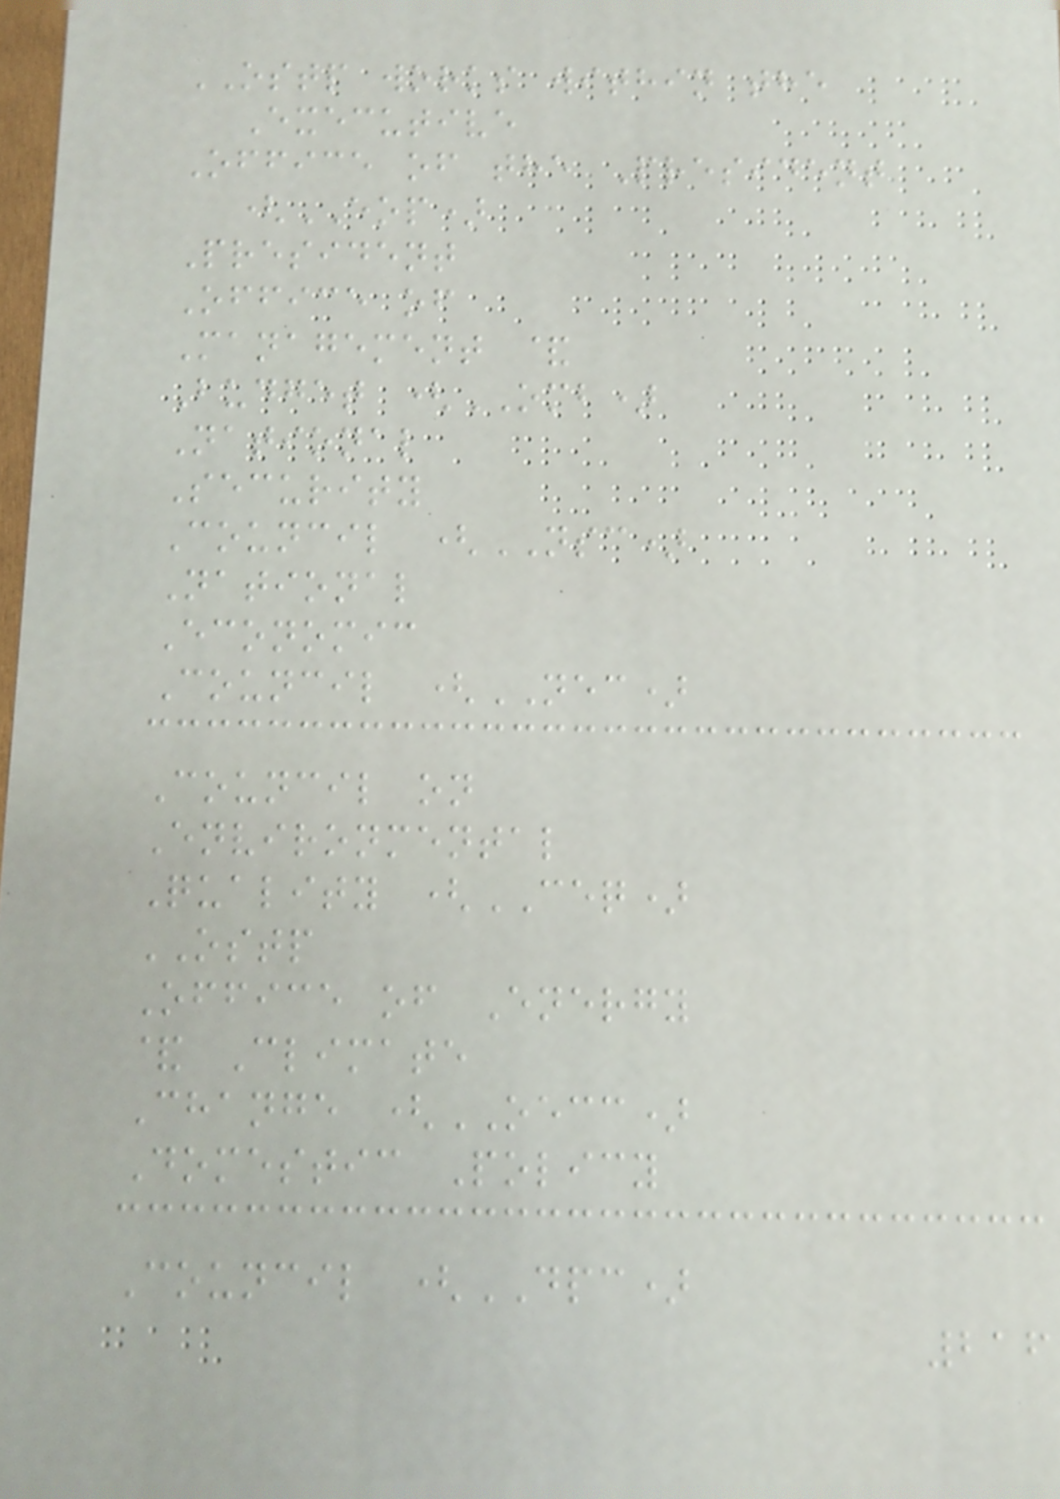OSTP works within the
Executive
Office of the President
(EOP)
President
Office of
Management &
Budget (OMB)
National
Security
Council (NSC)
National
Economic
Council (NEC)
Council on
Environmental
Quality (CEQ)
OSTP
Office of Energy
& Climate
Change (OECC)
Domestic Policy
Council (DPC)
216
